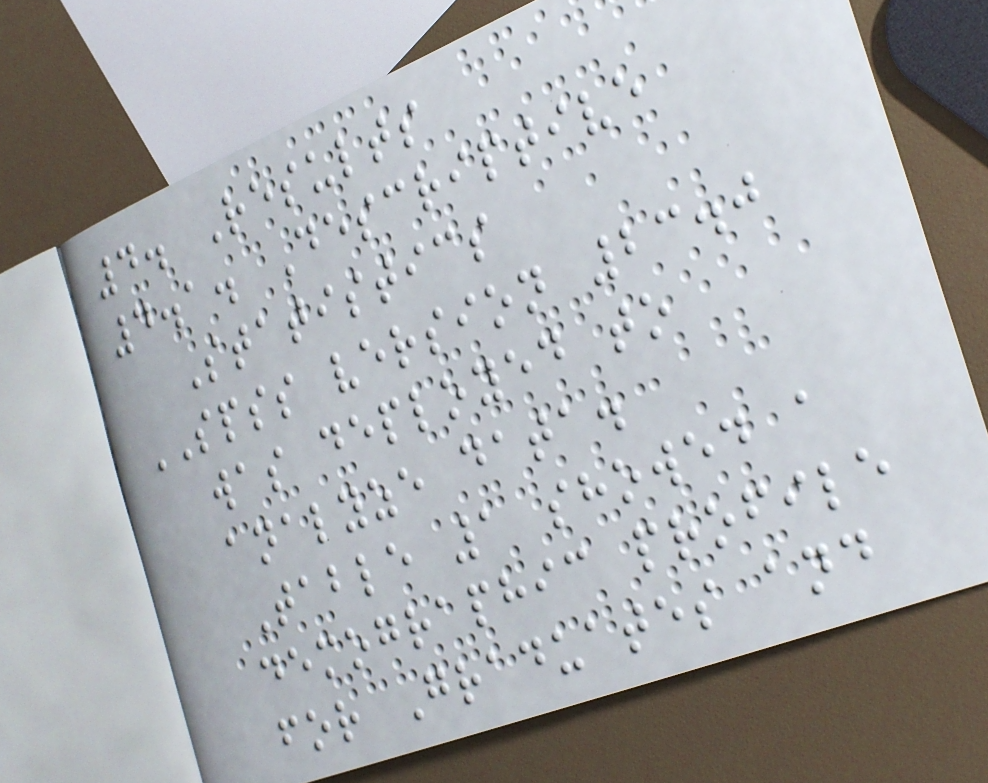4. Results
4.1. Descriptive
Statistics
SPSS version 23.0
was deployed to
analyze data.
Table 1 showed a
demographic profile
for Graduates and
